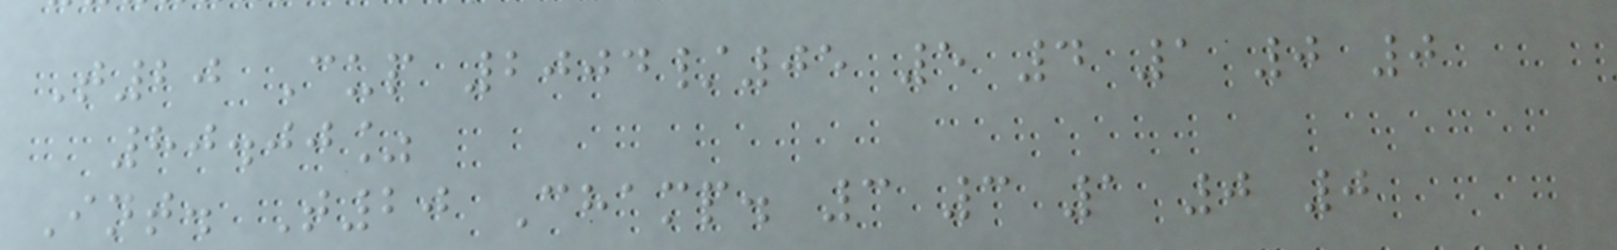T20 Cup 2004/05 5 4 1 0 0
80.00%
Int. T20 Champ. 3 3 1 0 0
